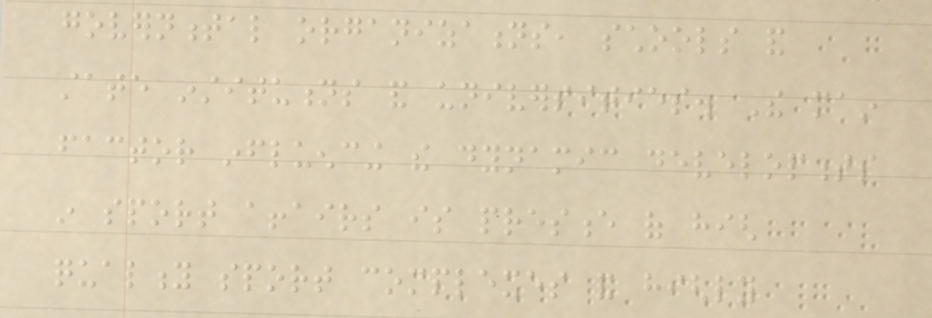governmental organizations, schools and
state institutions and universities. The main
factor influencing the dynamic developments
in sport affairs is presence of high
quality sport complexes and highly
